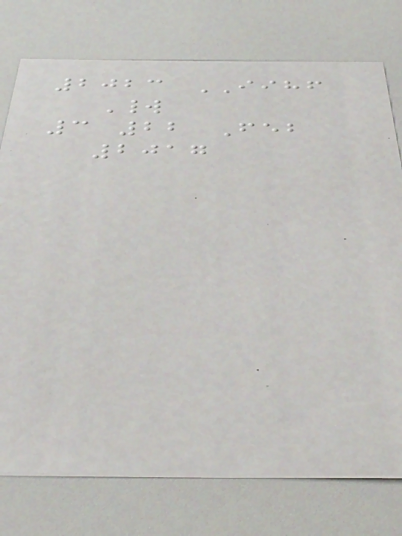2023 IIHF
World
3 22 Feb
2017
